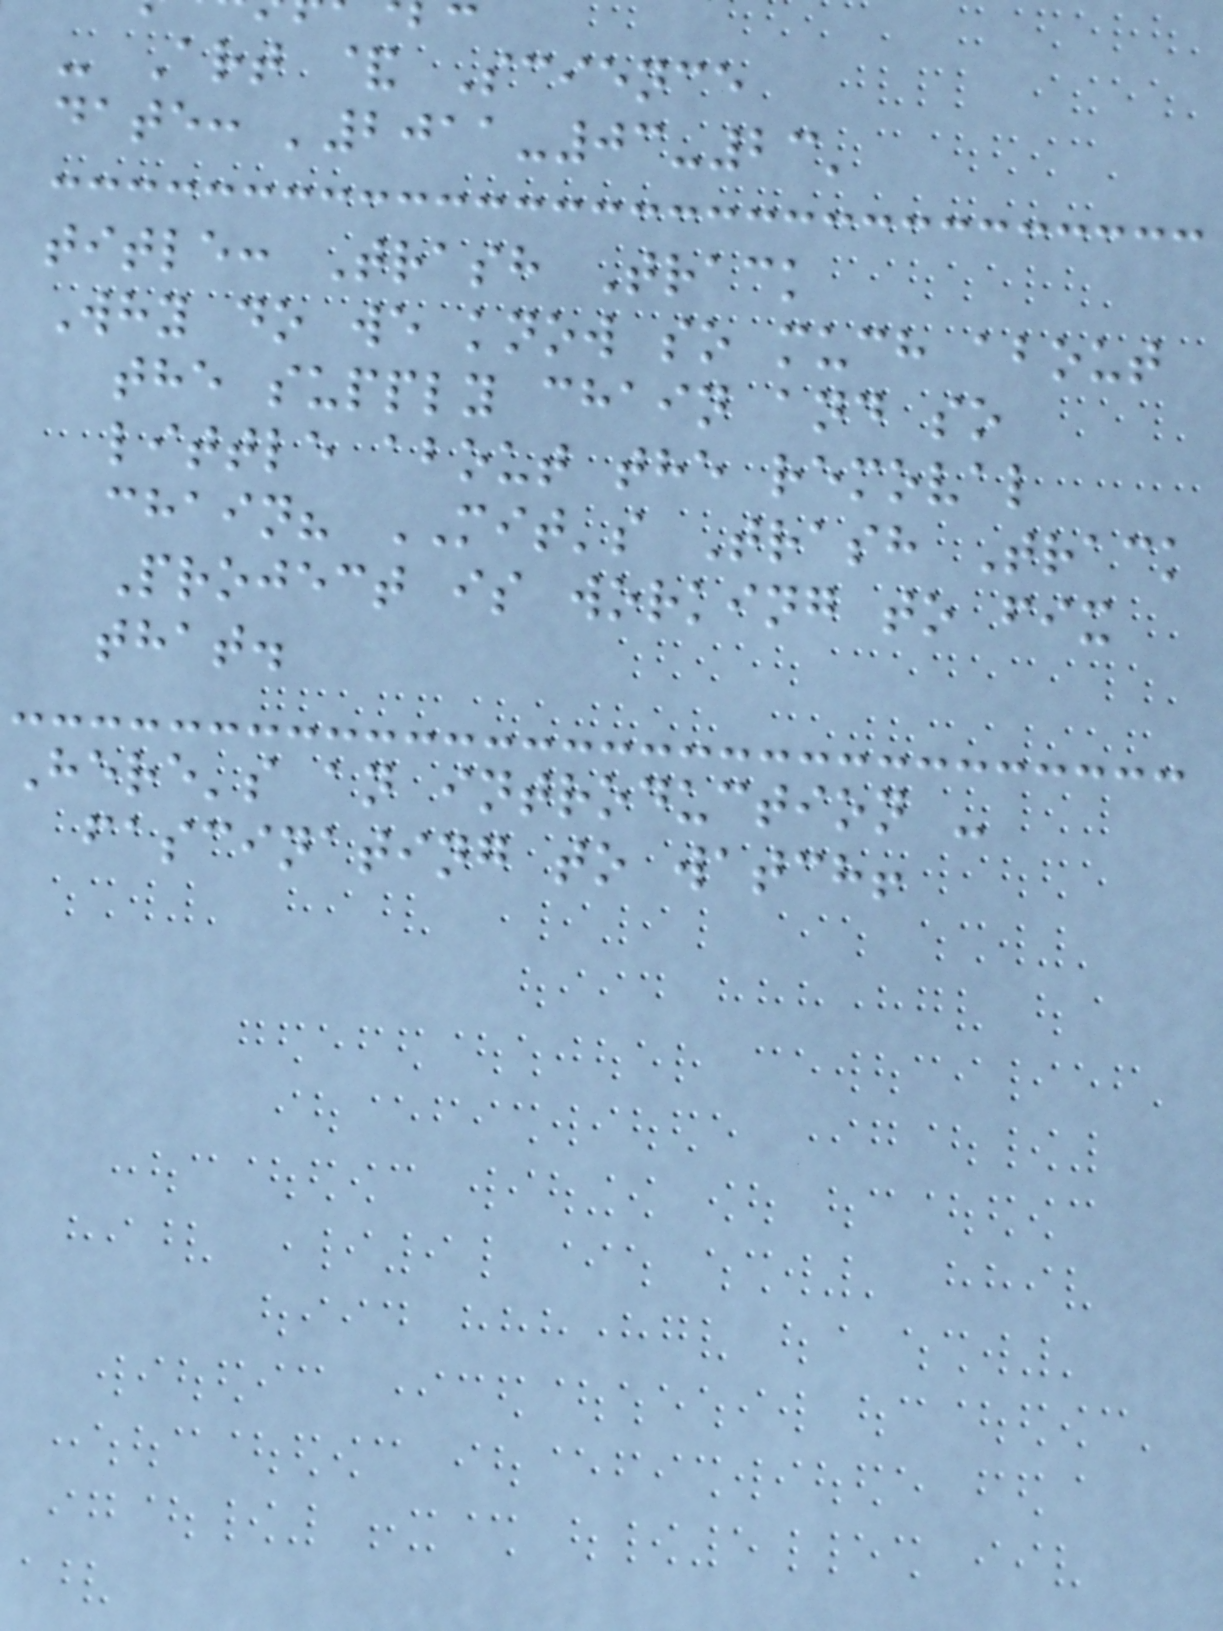- Art & Science
date: '2011-03-23'
title: Trash Track
Why do we know so much about
the supply chain and so
little about the removal
chain? MIT's Trash Track
Project is working to fix
that.
Here's an introduction -
fascinating to watch!
